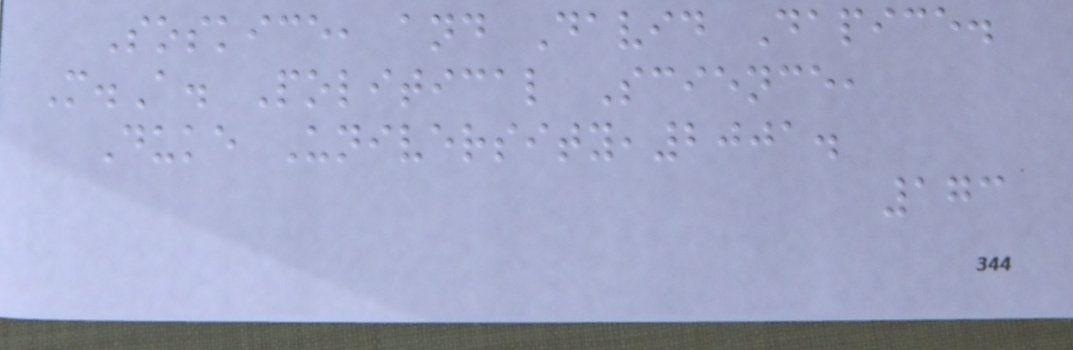Soskice, and David Dapice.
M.A. Political Science,
Duke University,2001.
173
